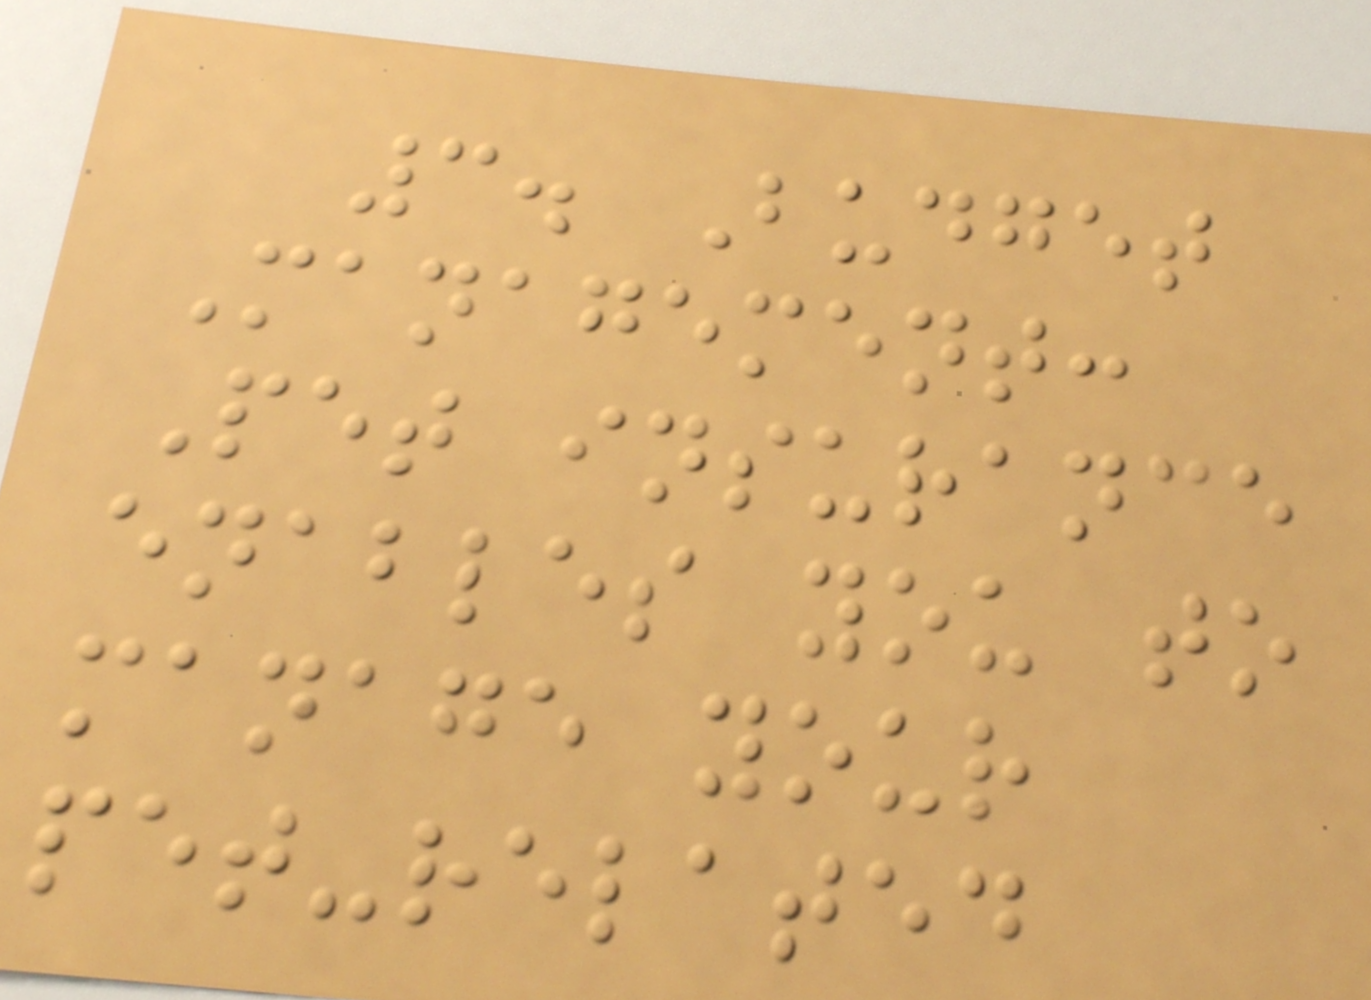3. Budget
Management:
Pet insurance
enables you to
manage your
pet-related
